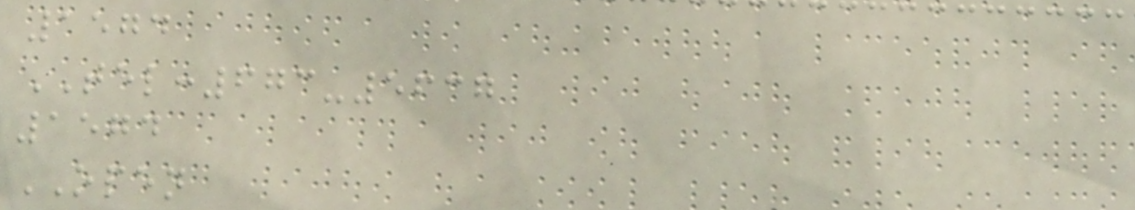1574
TEL:673-5637
1574
OPEN
